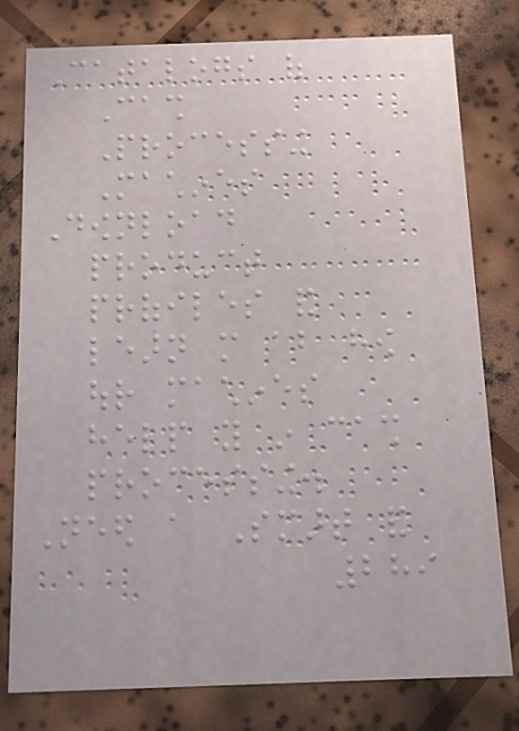Catalogs of
Cash
Processing
Machines
Download
product
profiles and
learn more about how
our machines
help you in cash
processing.
Need a Smart and
289
